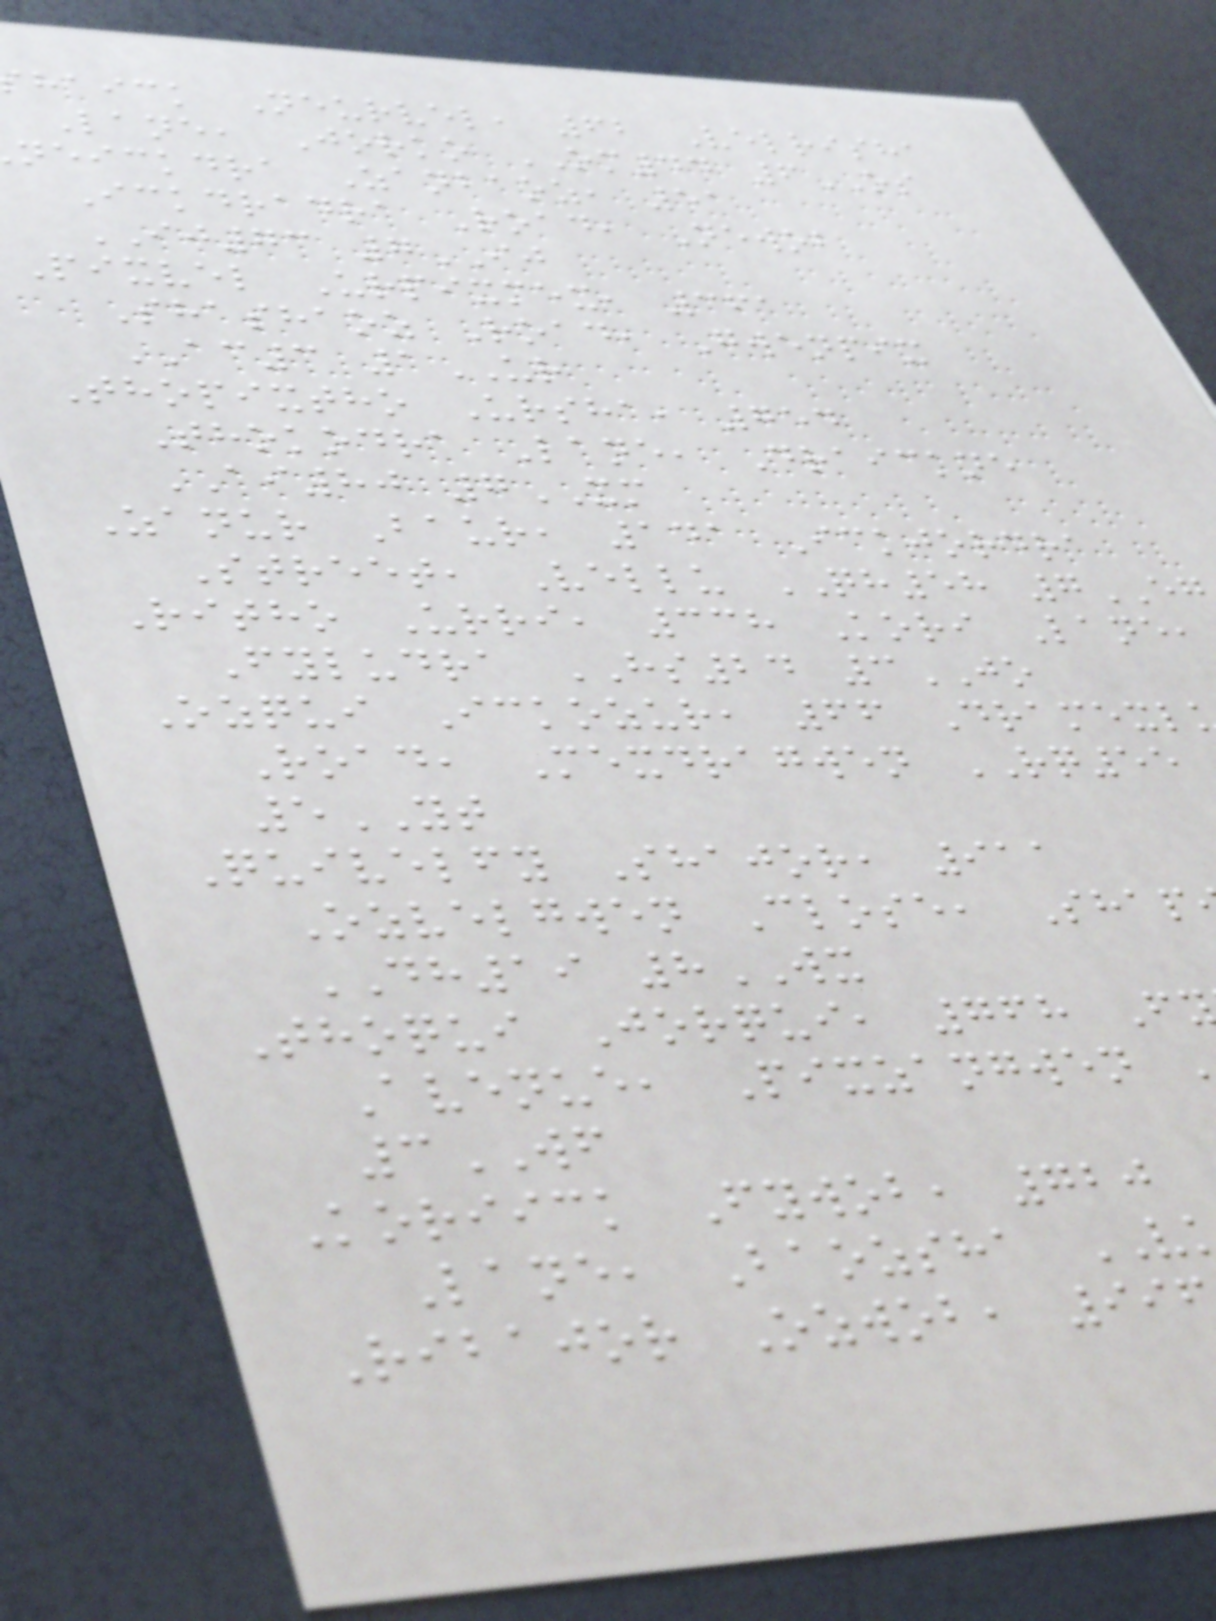haick Neurvel, 62 Velrisha
Lane, Jorko OM44 6OS
neickdra Zanbaoz, 51
Ickdradra Road, Newob
IJ73 7IJ
Pixvel Urpixmex, 361
Shashaoz Road, Gwenpix
AC3 1UR
Thopixtho Ursha, 754
Thokodra Lane, Draickne
AI80 7XM
Zanur Baur, 141 Ickjordra
Street, Vellu QH58 7EG
Ritho Urri, 338 Kori Lane,
Fyludra HS24 3JO
Ozqui Ickozur, 66 Dramexl
Road, Mexdragwen RQ55
5YT
Quivelfy Shajor, 911
Ozvelgwen Close, Shap
DH19 8WX
Thoqui Jorqui, 768 F
Avenue, Pixzangwen
3WF
Koriick Fywob, 720
Lane, Baozsha
Ribajor Ozwob, 99
